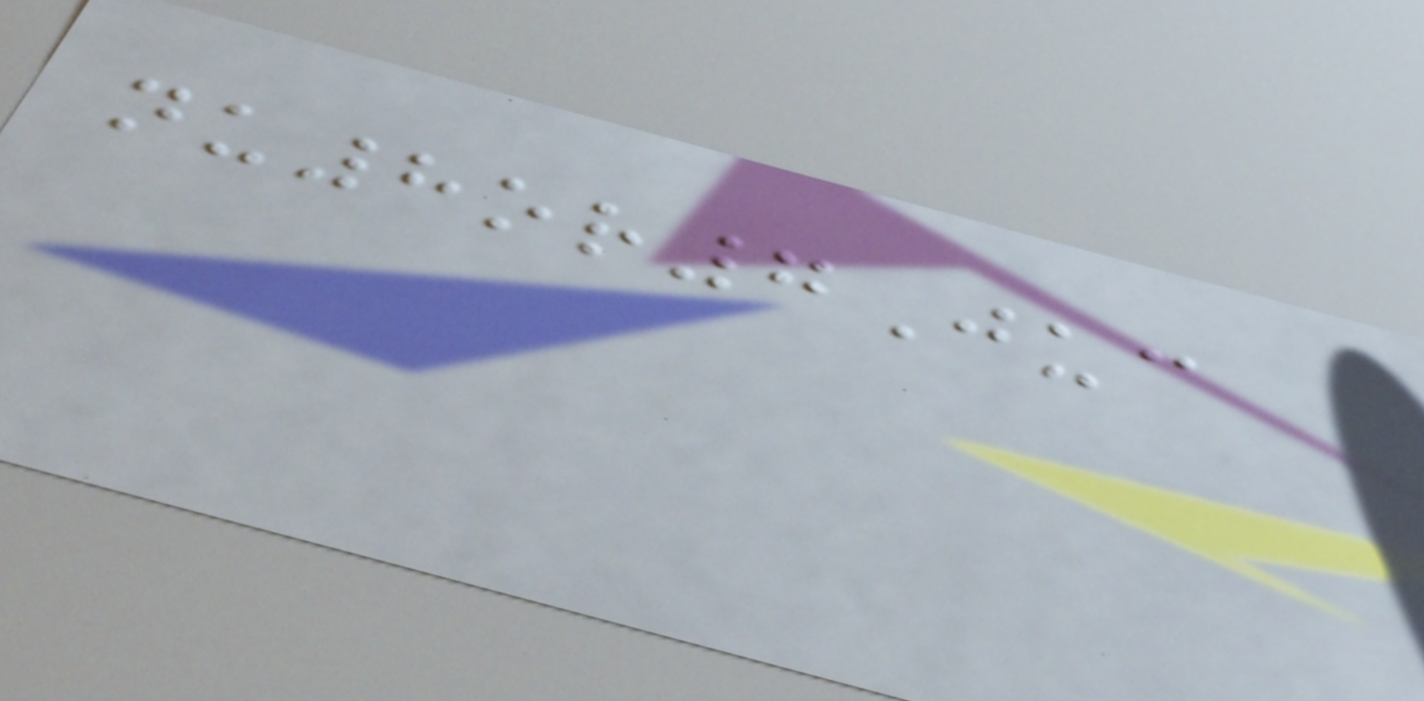nu8or7Juc
